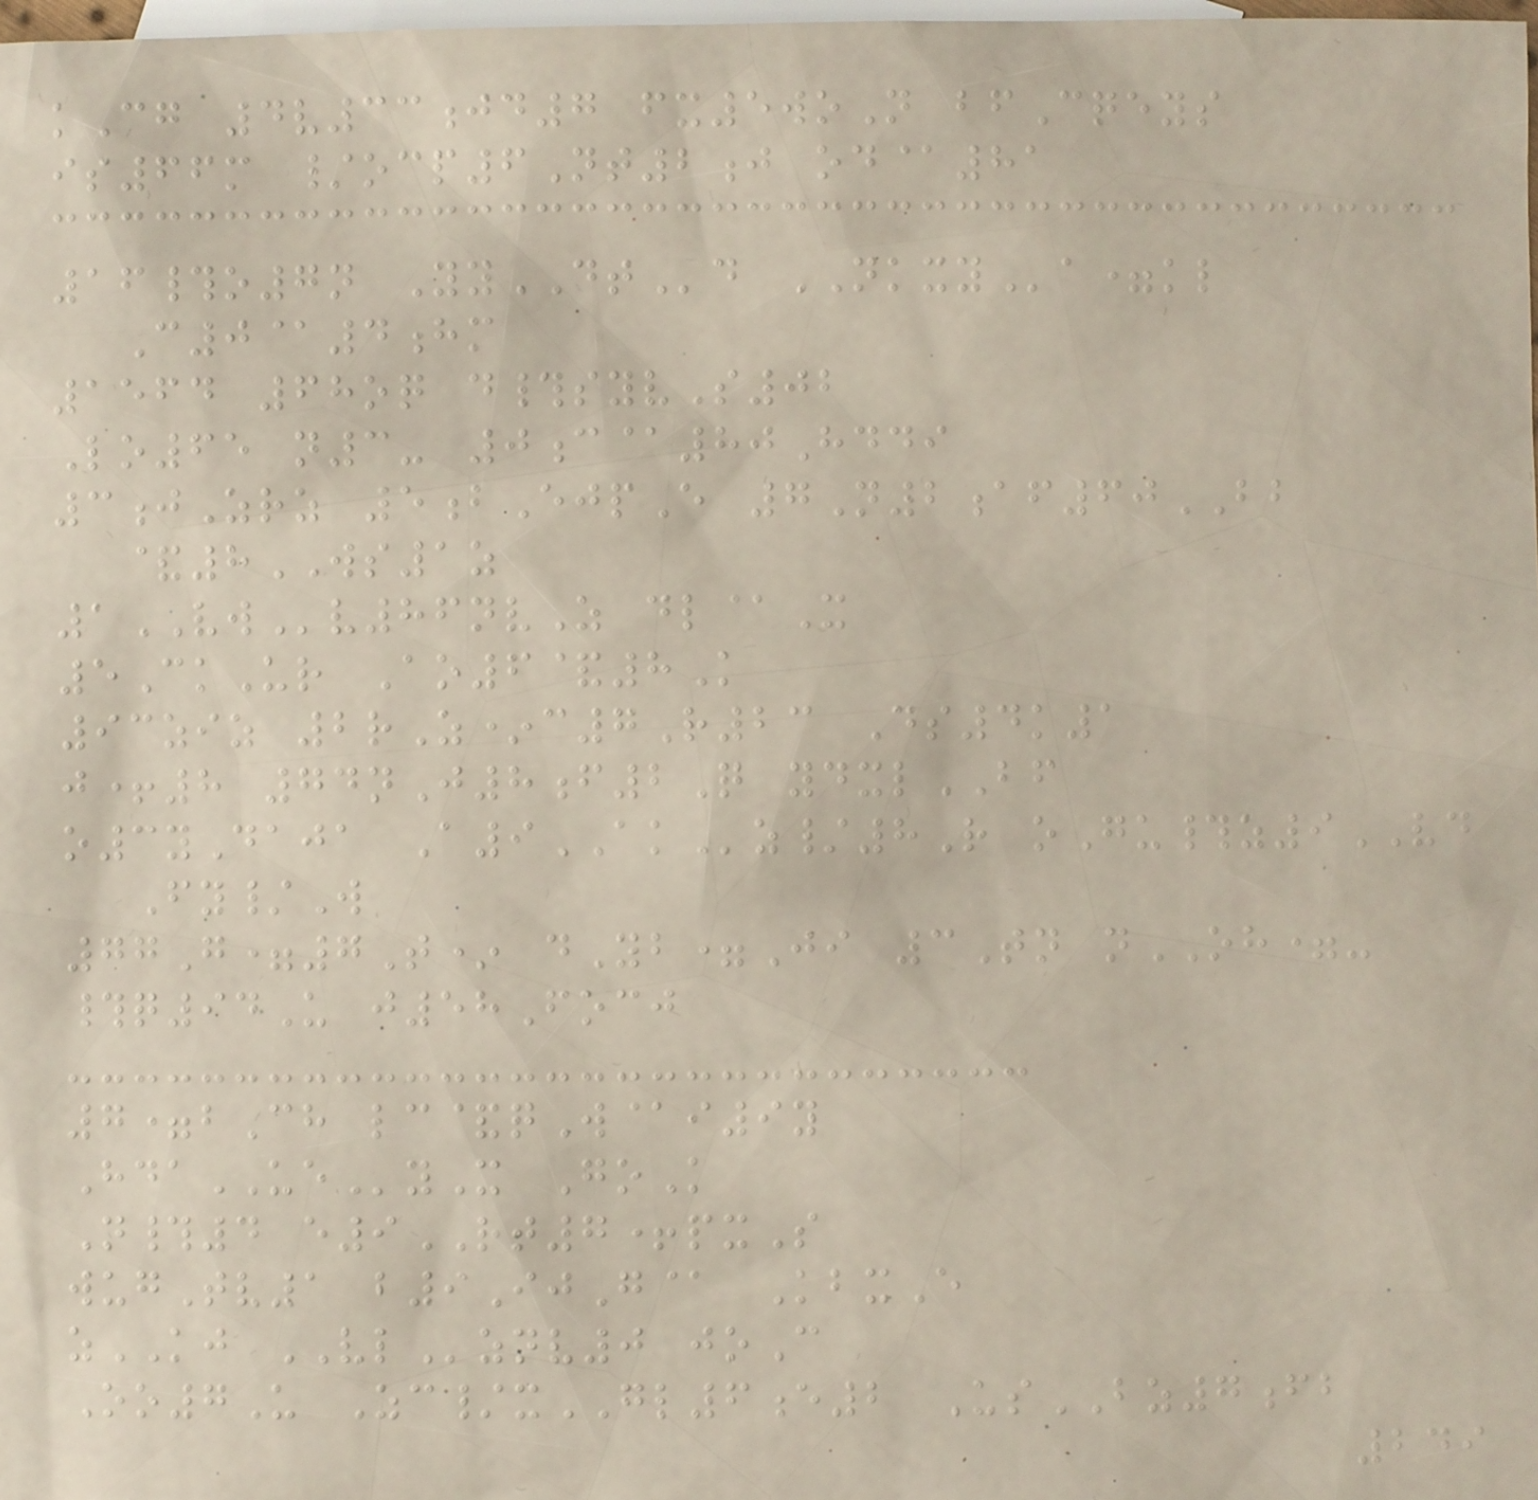kCg 4v33jd7 fx5woN bfCqeys
is66m /ocp6Nt2j od@81
16#o7n YyDTd NKXYa=kl
C0@4hm
1564 68oq d#syvS02
Lo65 n3- 0c@80Hddi
3jZrz 5bEjpE 7N2af60BB
&8WS1z
1VWv86nvZ dl@X
5CkUr Ao6&8K
93ziz 2rZ*c7R23 Ds4k1
j+8 74nJ8f2Q ydxlBF
o3yDaja A9AKz/8R oGu#z9VD
Fy/W
77G=7T* dYb=Ji 3Tn nOH=-
#q94U j58Focj
7=bCh lc&qW@i9y
HdaUEyX GoK
N#4 e9RT7+pxS
wugTv1 b9IjG@ KbxE
zKJ VLznv0 joC
Oo7U Zc/xGL6e2 UsBZ7fb
249
